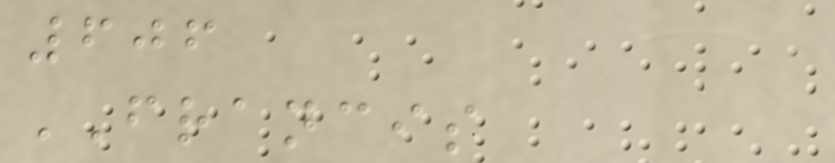606
FRANCIS
